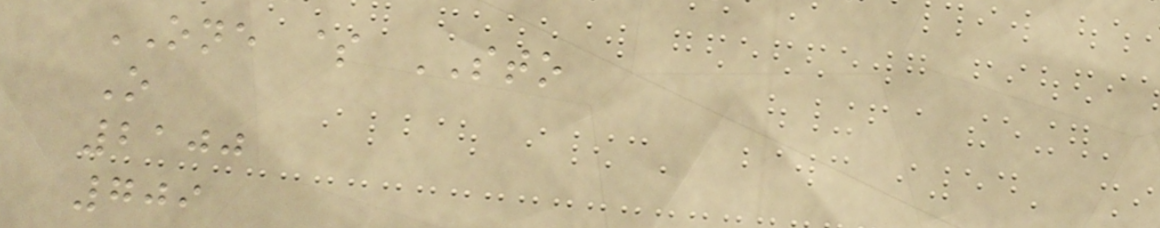ONE $ STO
O
2100
709
